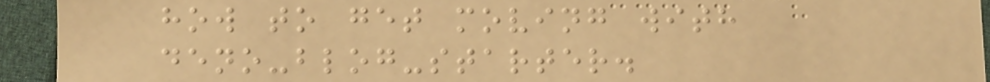how to get moving with
deno-blog-starter.
